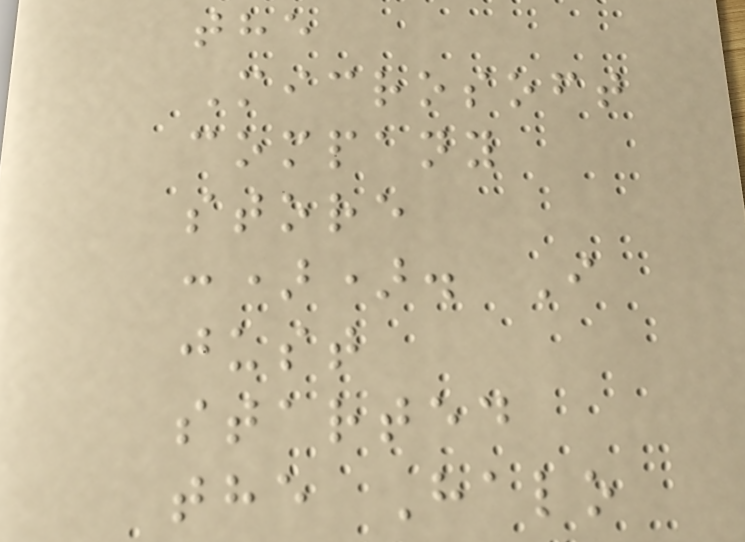the
Microsoft
company
store
:)). I
just
started
the Halo
